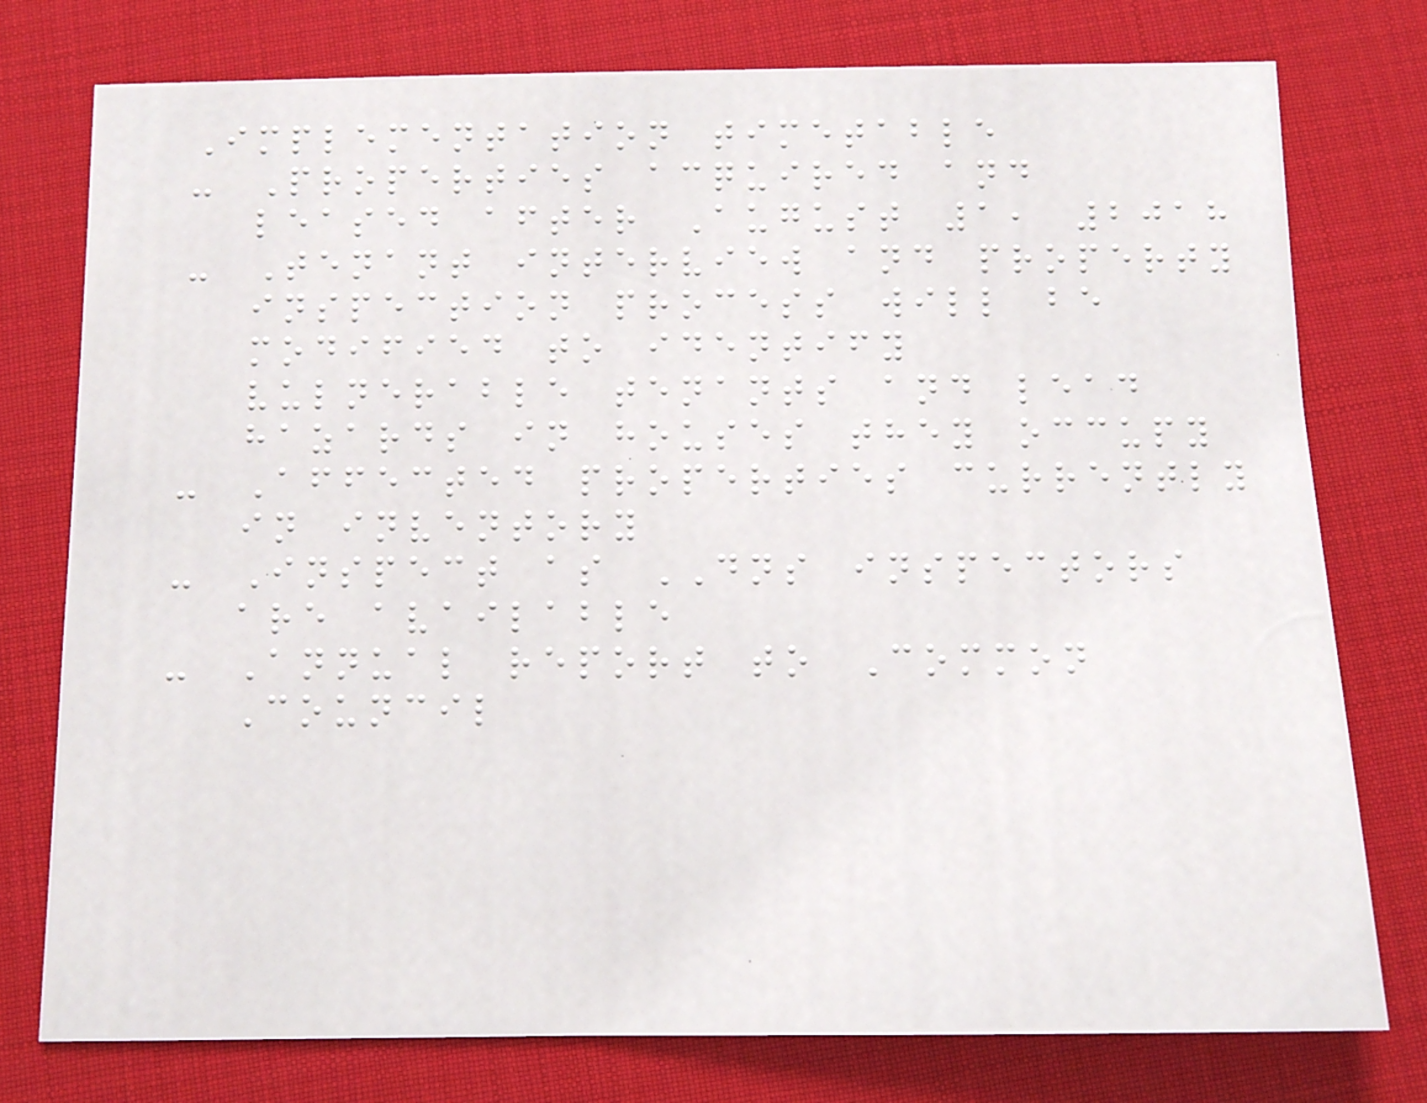Implementation timetable
- Properties acquired and
leased after August 1, 2018
- Tenant interview and property
inspection process will be
modified to identify
vulnerable tenants and lead
hazards in houses they occupy
- Affected properties currently
in inventory
- Inspect as DNS inspectors
are available
- Annual report to Common
Council
